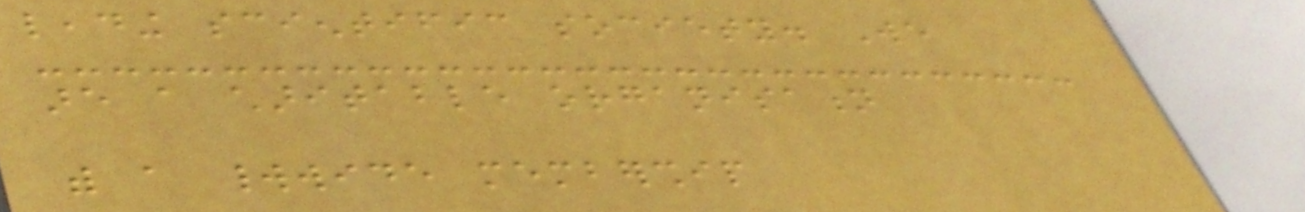leading scientific society. We
are a charitable organisation
with a worldwide membership
